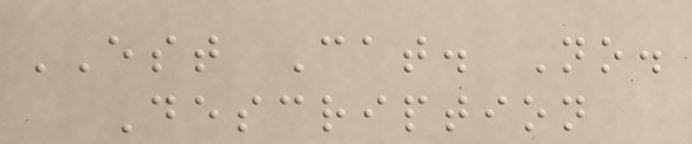EST Cat. No.
Description
